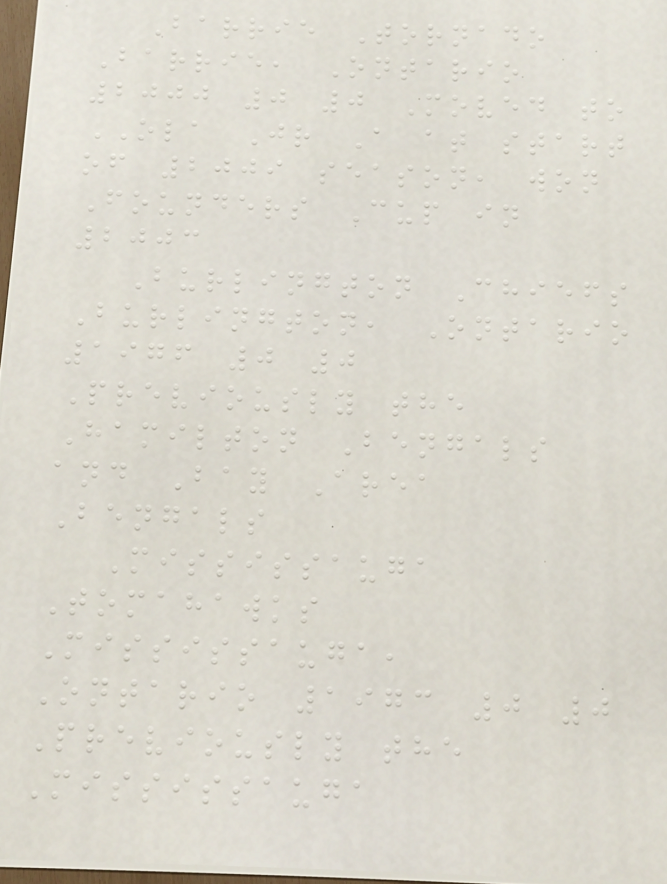Barrie Tornado
Barrie, Ontario
2000 0 0 Moved to
OLA Jr A at start
of 2009 season, won
Founders Cup in
2003
Burlington Chiefs
Burlington, Ontario
1976 0 0
Previously the
Hamilton Bengals
and Bay Area
Bengals
Mississauga
Tomahawks
Mississauga,
Ontario 1973 0 0
Previously the
Mississauga
